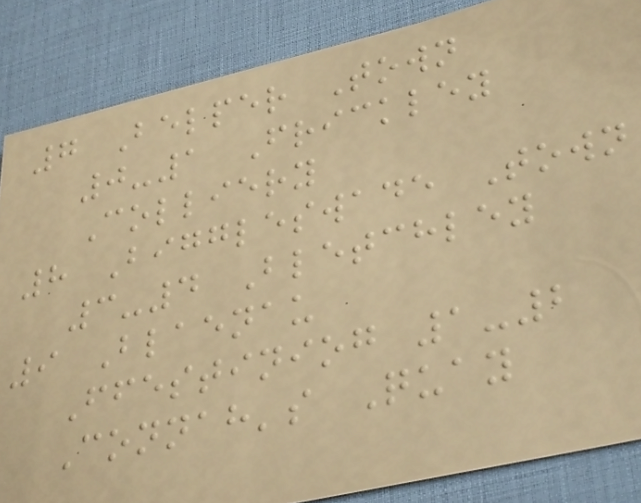7 Belper Town
0-1 Frickley
Colliery
8 Biggleswade Town
3-4 Bletchley
9 Blaenau
Ffestiniog 1-2
Connah's Quay
